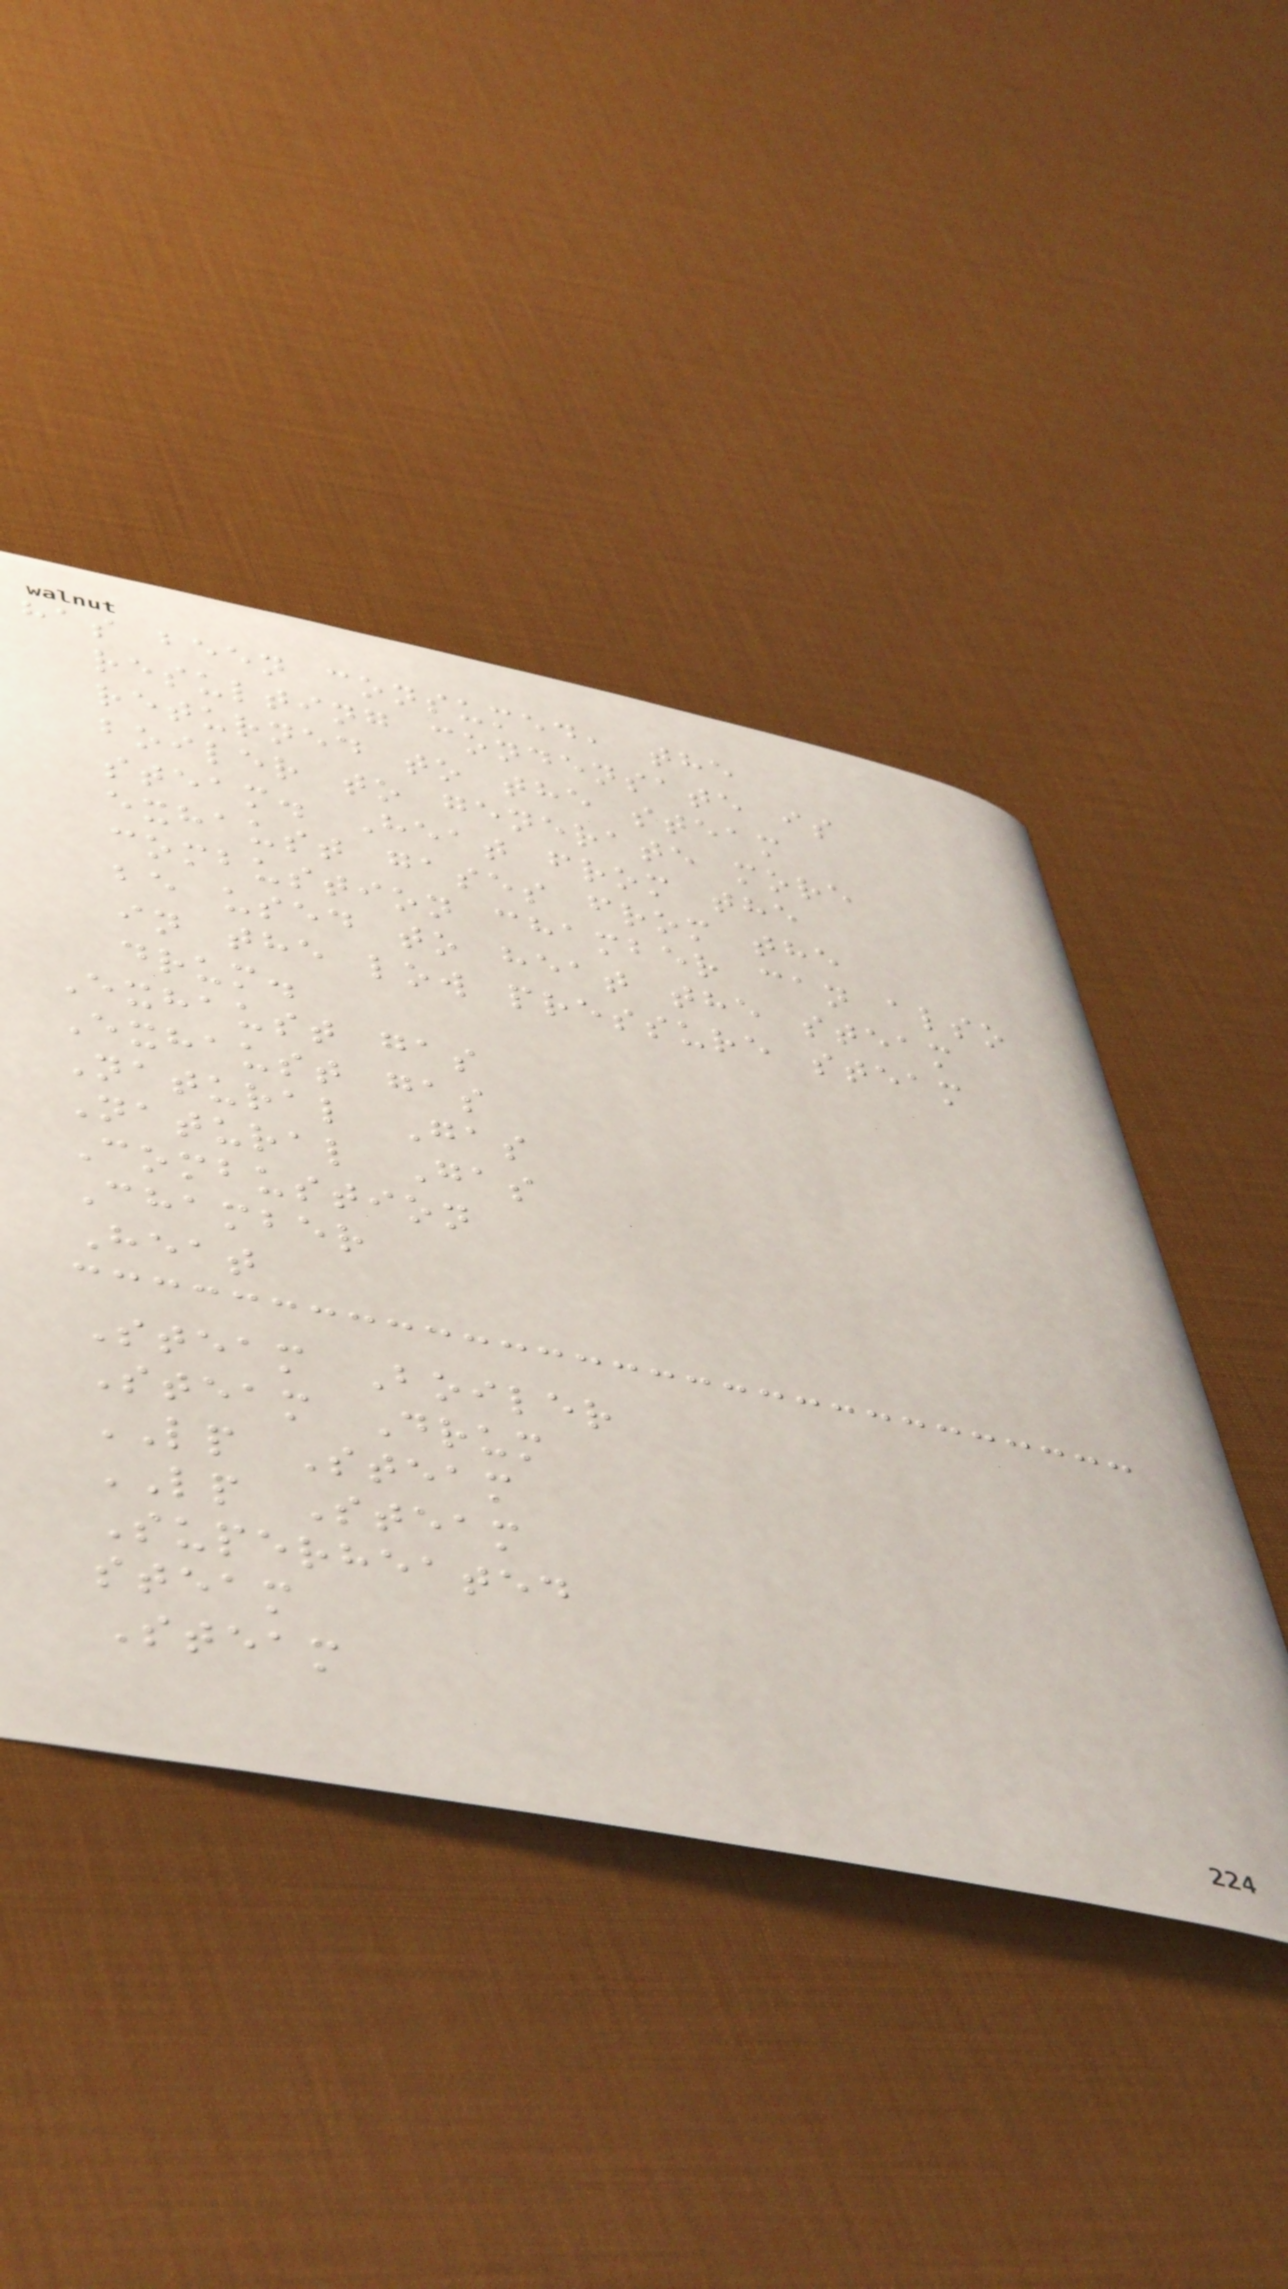has been consumed, the
resulting condensate is
returned to the steam
boiler to generate more
steam. Heat from the
exhaust gases from the
combustion chamber can also
be used to heat the steam
in the low pressure steam
drum.
Exhaust gas
Exhaust gas
Natural Gas
Natural Gas
Combustion
Chamber
Heat
Steam Boiler
Steam Drum
LP Steam
LP Steam
Superheated
steam
Steam
